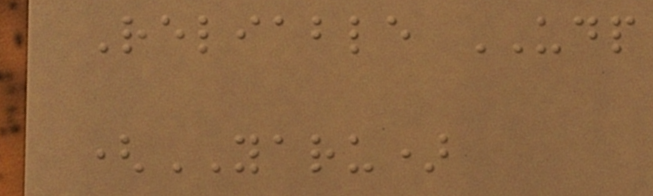Reliable UDP
(YARU)
